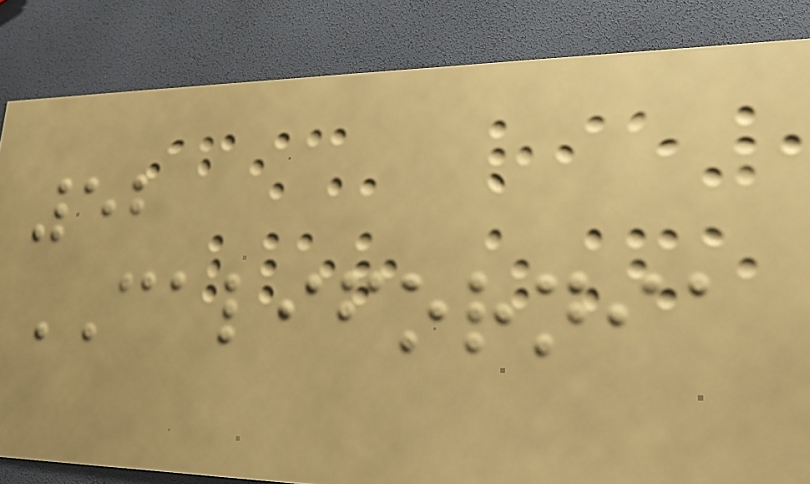52
CALIFORNIA
